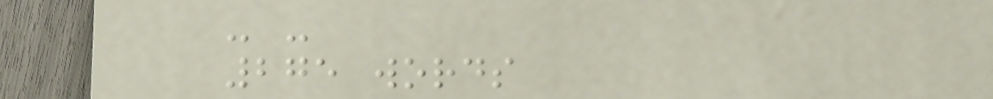- -
275 words
